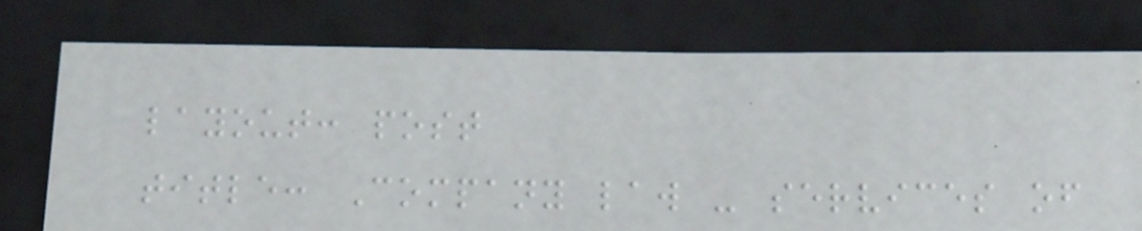layout: post
title: Company law - services of
